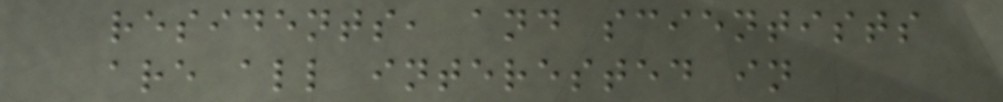residents, and scientists
are all interested in
